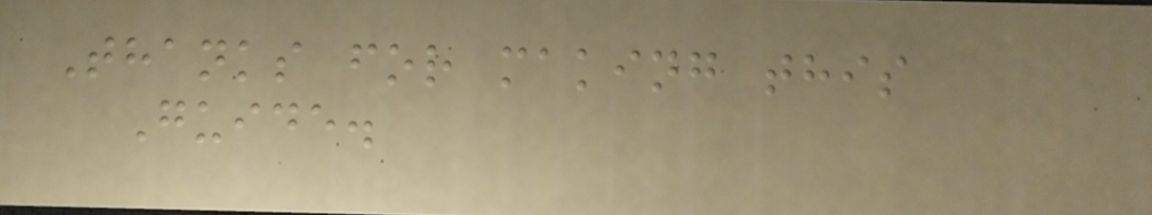Thanks for making this
Guide.
